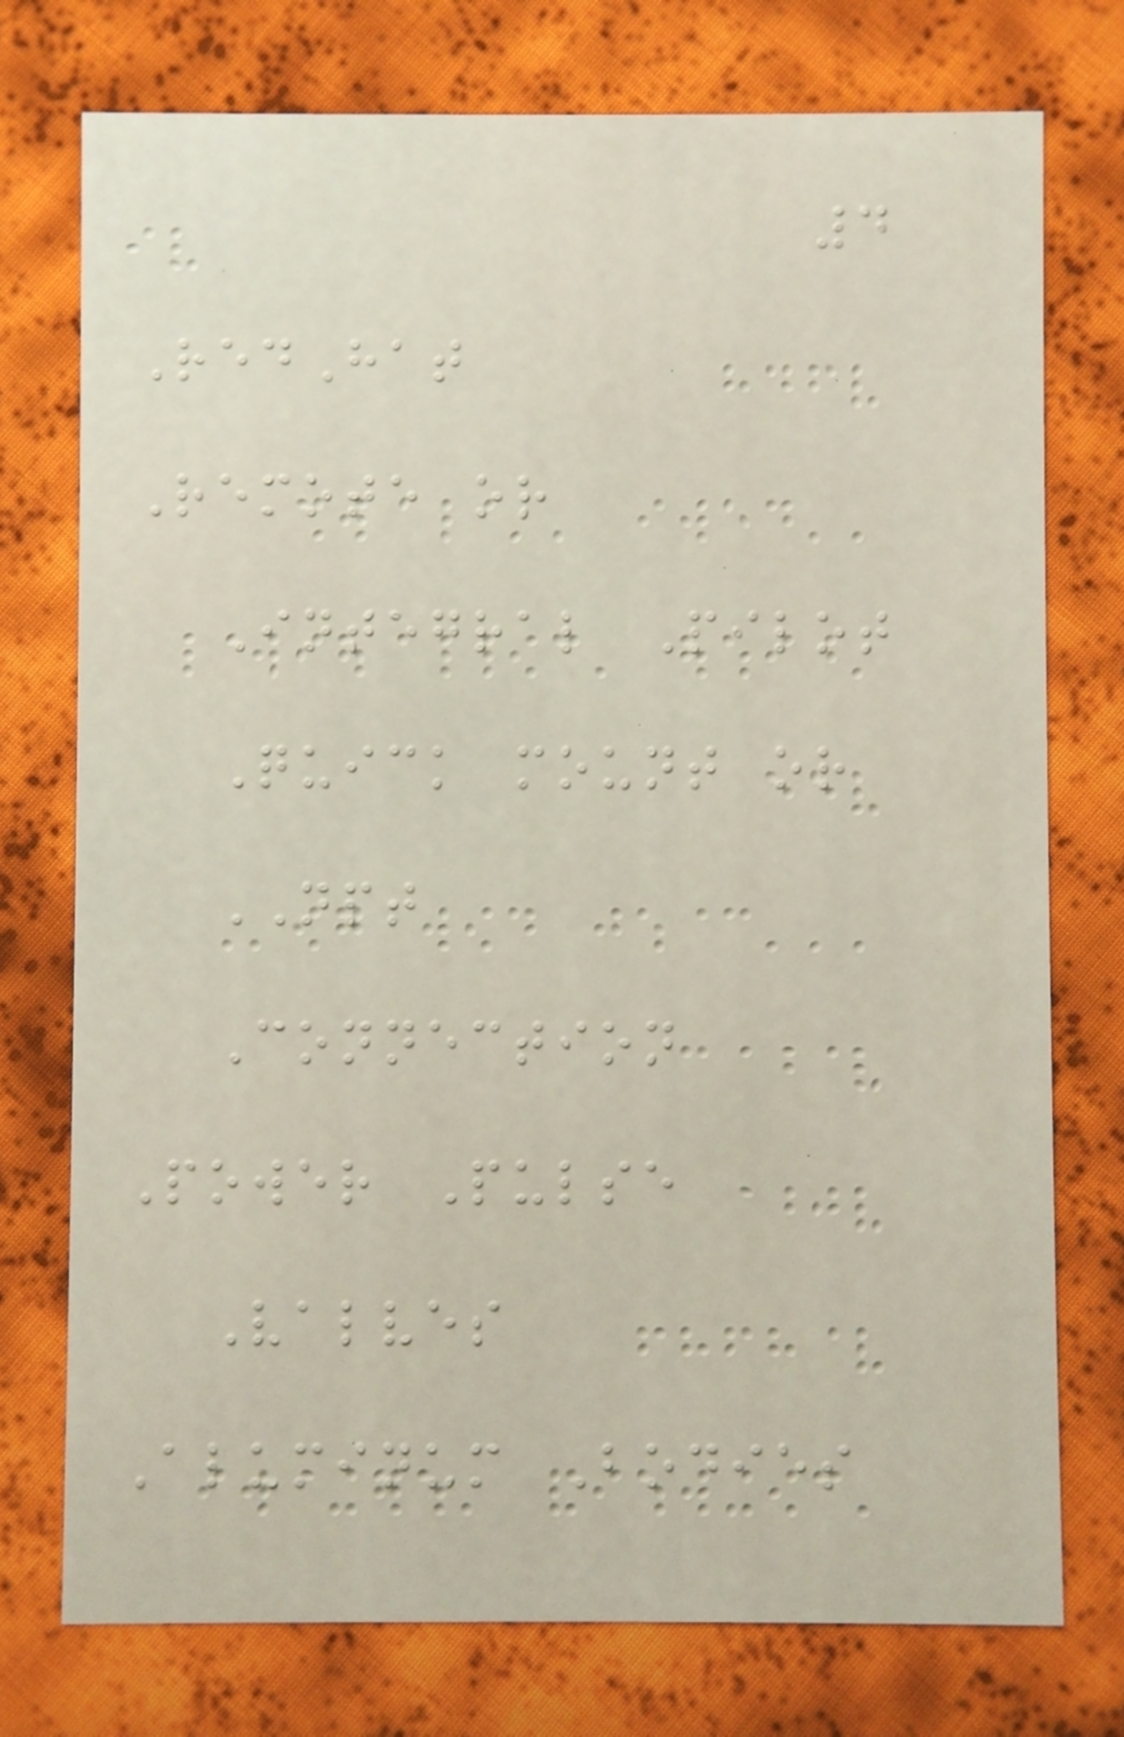4
RedHat
Remote or
Integral Pilot
Quick mount or
NPT
Connection
Power Pulse
Valves
Aluminum Bodies
